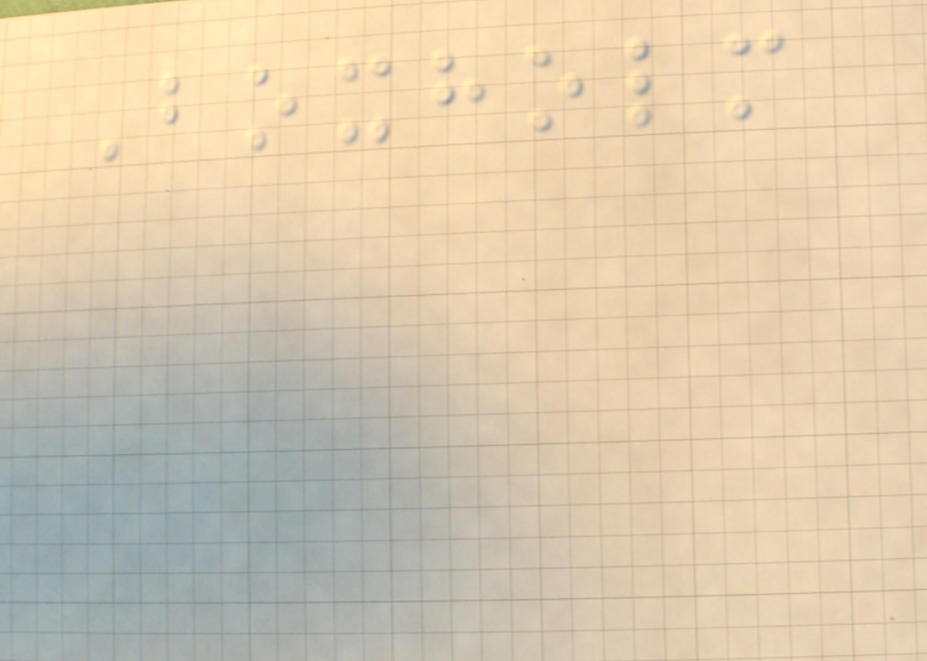Boxholm
